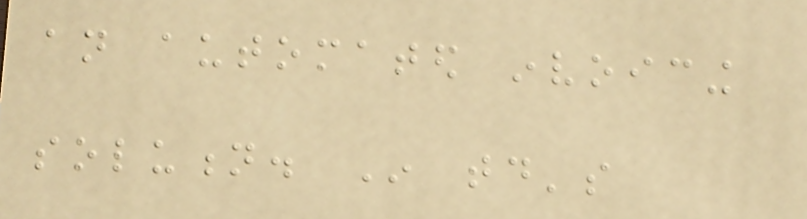an automated invoicing
solution. In today's
